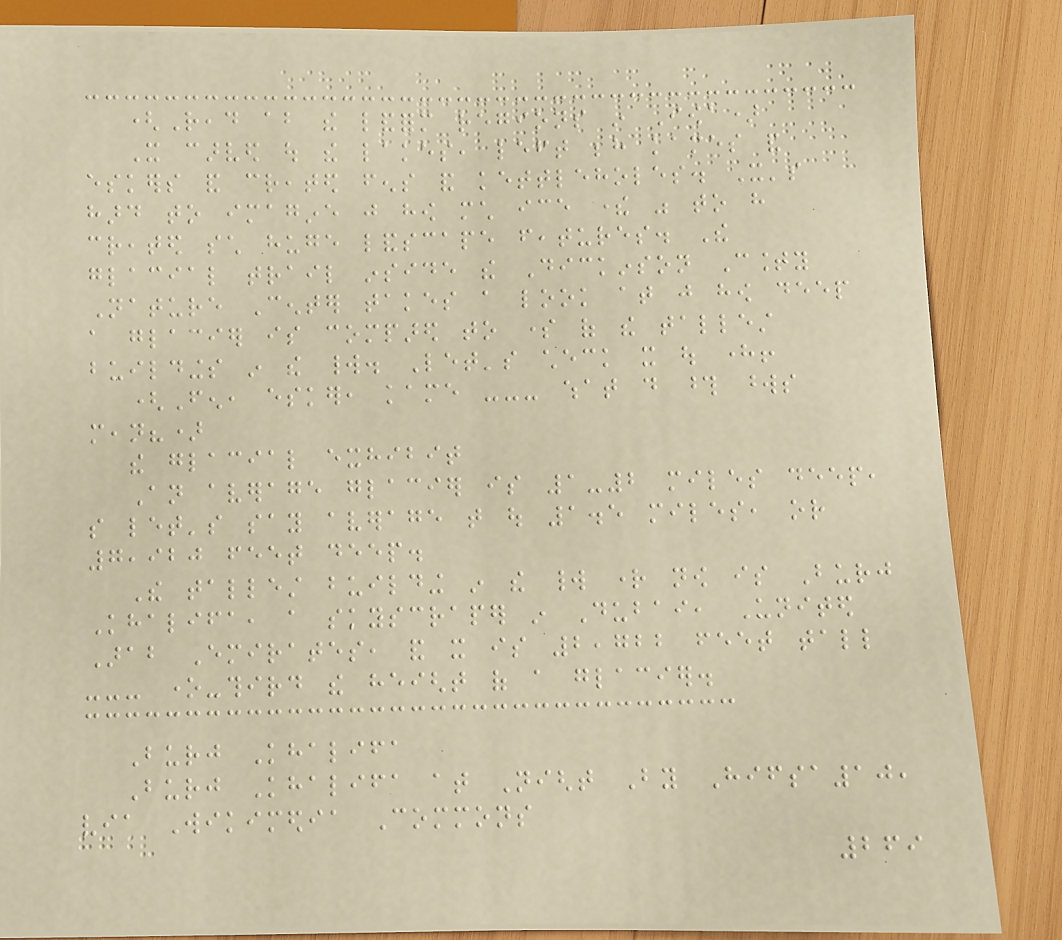(Read about the landform regions in Iowa)
It carved out the lakes, left behind kames and
eskers and created fens and kettleholes. It's
hard to imagine just how much ice there was to have
created such huge landscape features. The
glacial trail inside the Dickinson County
Nature Center takes a look at just how deep
a glacier is compared to some of the tallest
buildings in the world. Let's check it out here!
(Fen, esker, kame --- what do those words
mean?)
the glacial exhibit
An average glacier is 1-2 miles deep,
so let's say average that out 1.5 miles, or
7,920 feet deep.
The tallest building in the world right now is Burj
Khalifa, a skyscraper in Dubai, United
Arab Emirates, and it is 2,722 feet tall
--- one-third the height of a glacier.
Burj Khalifa
Burj Khalifa at Night By Hifsa10,
via Wikimedia Commons
269
